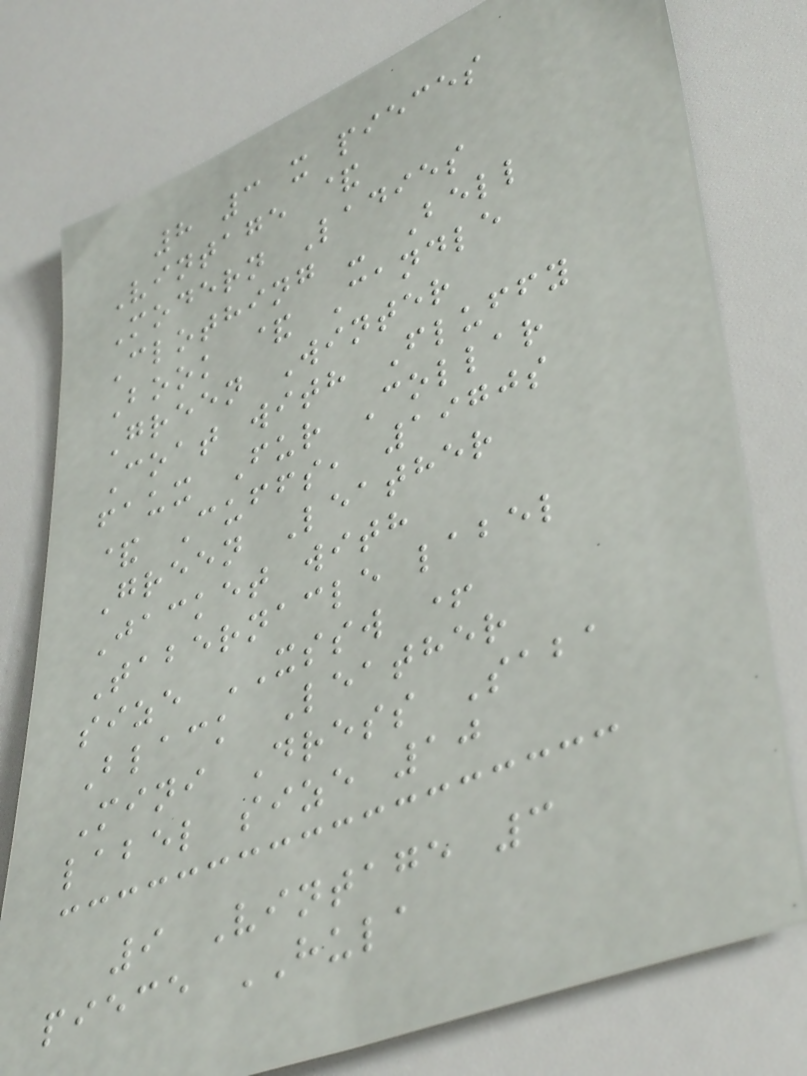8 3 x pieces
Vintage &
Modern Ladies
Clothing - Bell
Book & Candle
Green Winter
Coat with Fluffy
faux Fur Collar
& Cuffs, 1970s
Green Leather
Jacket with
Tabernacle label
size XSSW +
Black Leather
Mini Dress Saba
label size 10
9 Vintage 3
piece HULA
